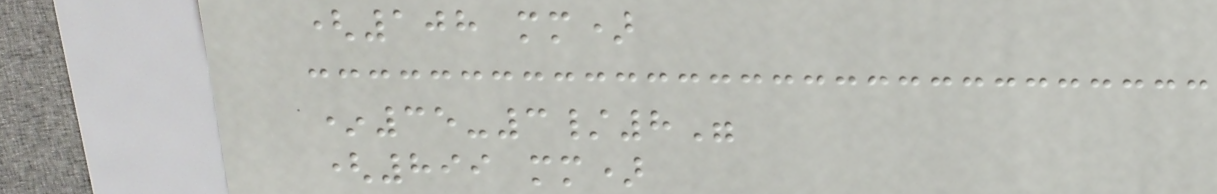(108 mm)
*35-3/8"
(899 mm)
